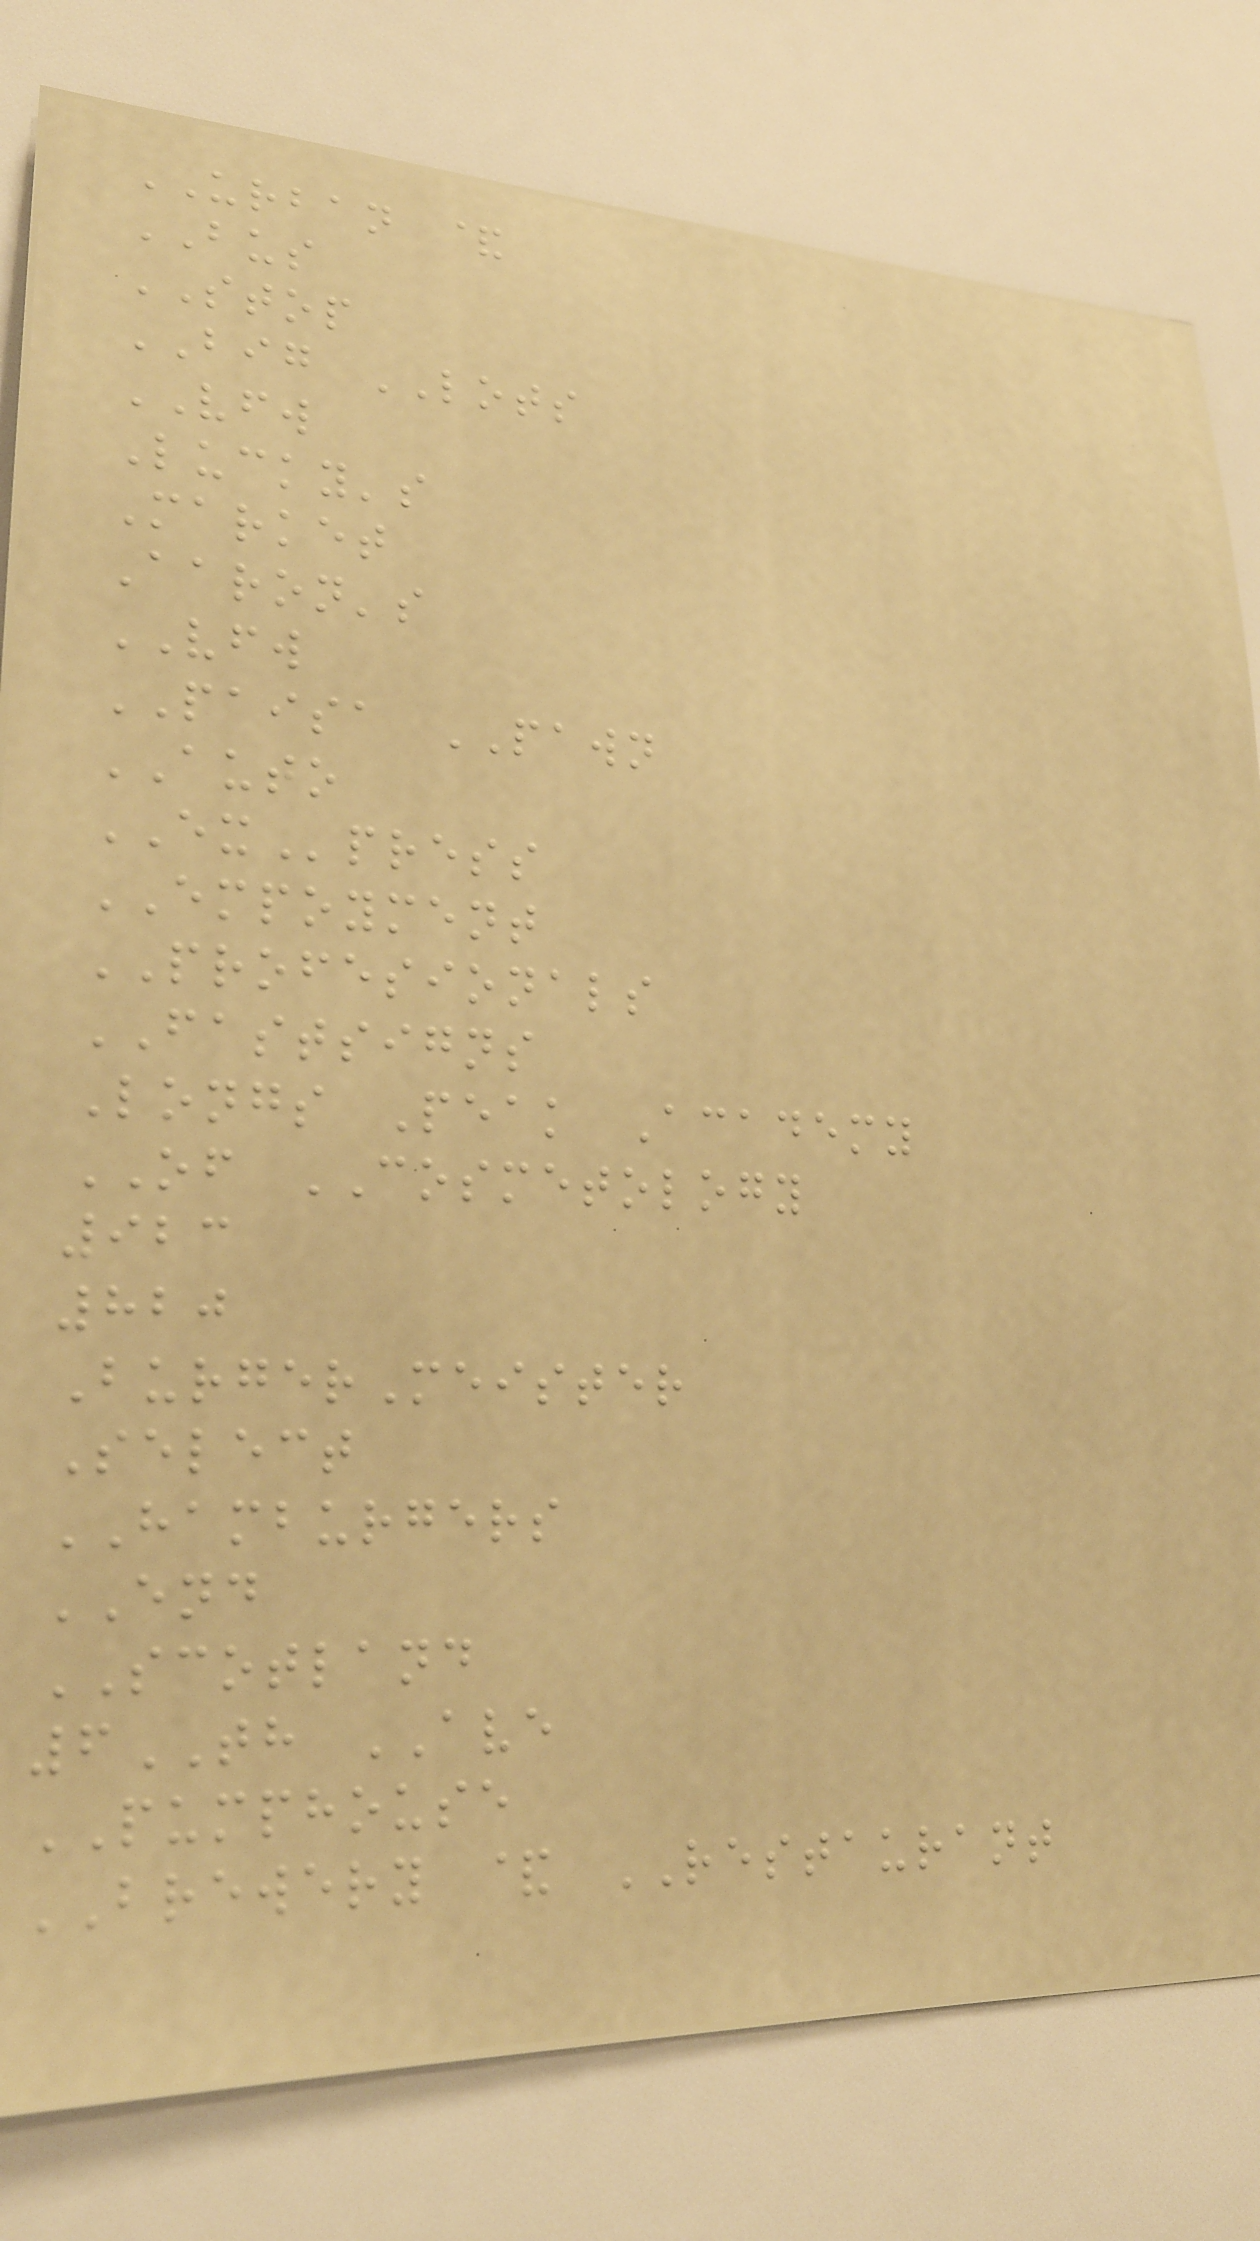URBAN &
BUS
STOP
BIG LOTS
VFW
Lucky's
Market
Aaron's
VFW
PAISA PAWN
AUTO
EXpress
EMPOYMENT
PROFESIONALS
FASTSIGNS
Longs Peak Academy
OF COSMETOLOGY
923
820
BurgerMeister
Select
HAMBURGERS
END
SCOTLAND
6TH AVE
PUMPHOUSE
BREWERY & RESTAURANT
